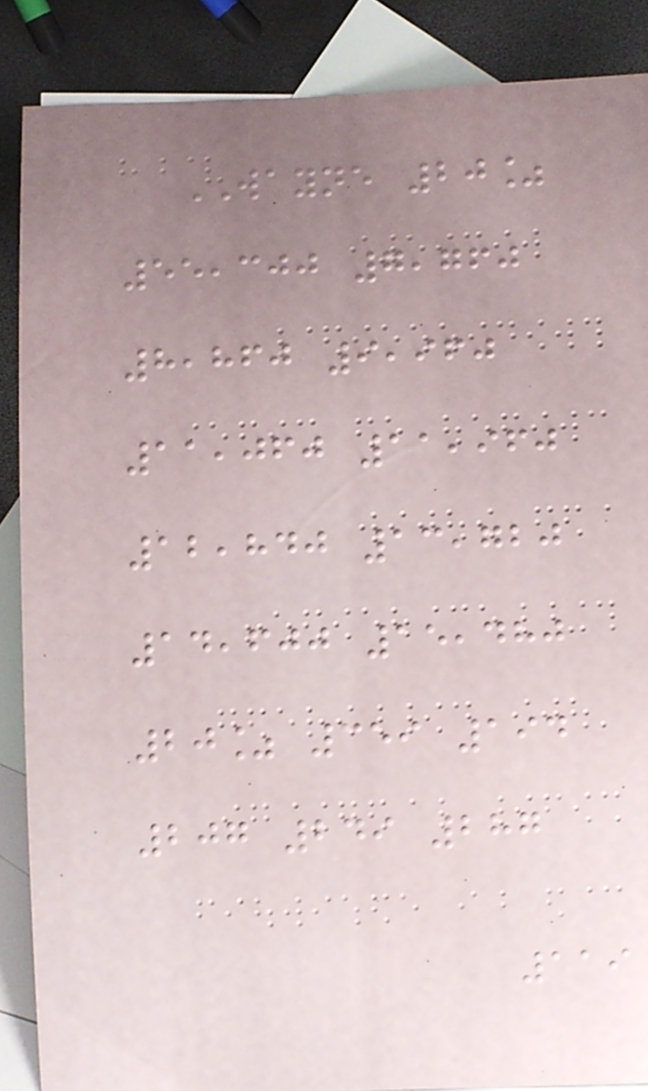WAYNE 20%
55,300 7,760
8,860 9,960
11,060 11,960
12,840 13,720
14,600 15,480
20% 359 194
207 249 287
119
